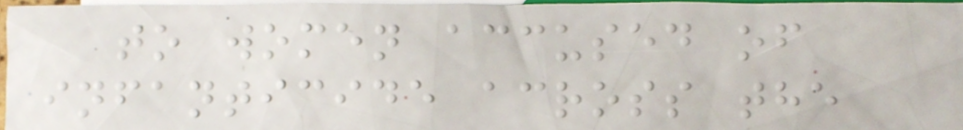to women accused of
infanticide across the
